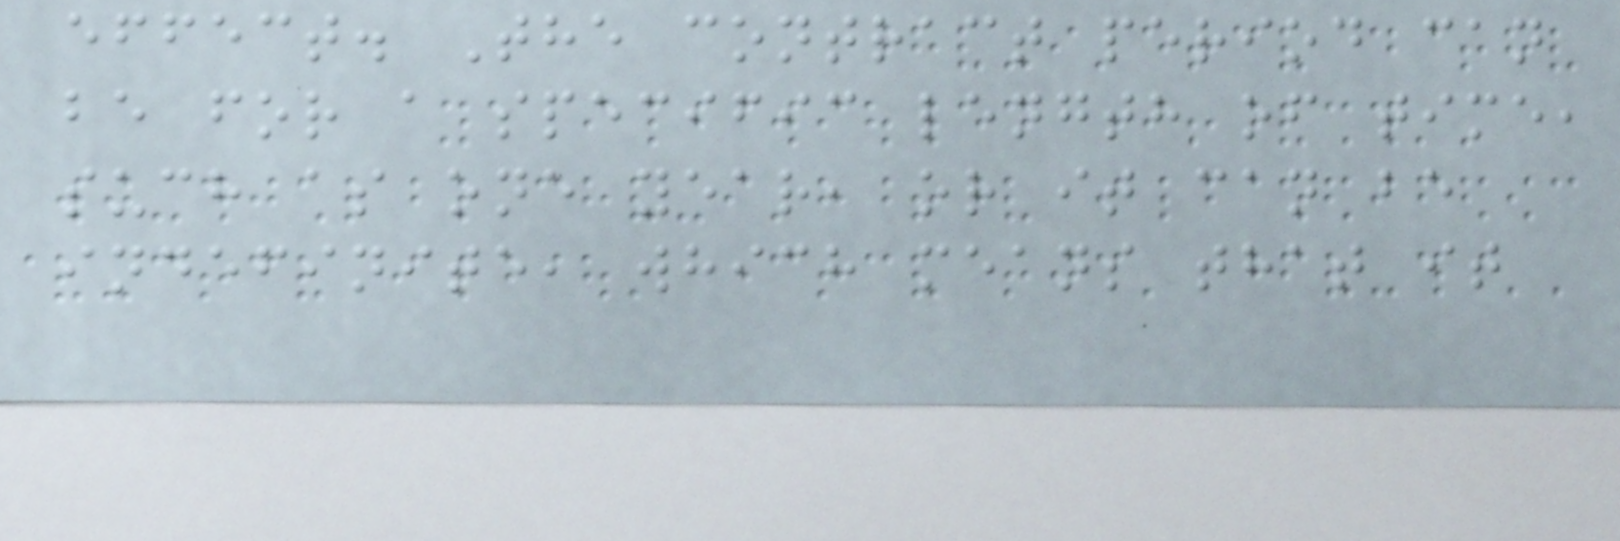effect. The contract period can
be for a specific length of time,
such as one year, or it can be
indefinite, which means that it
